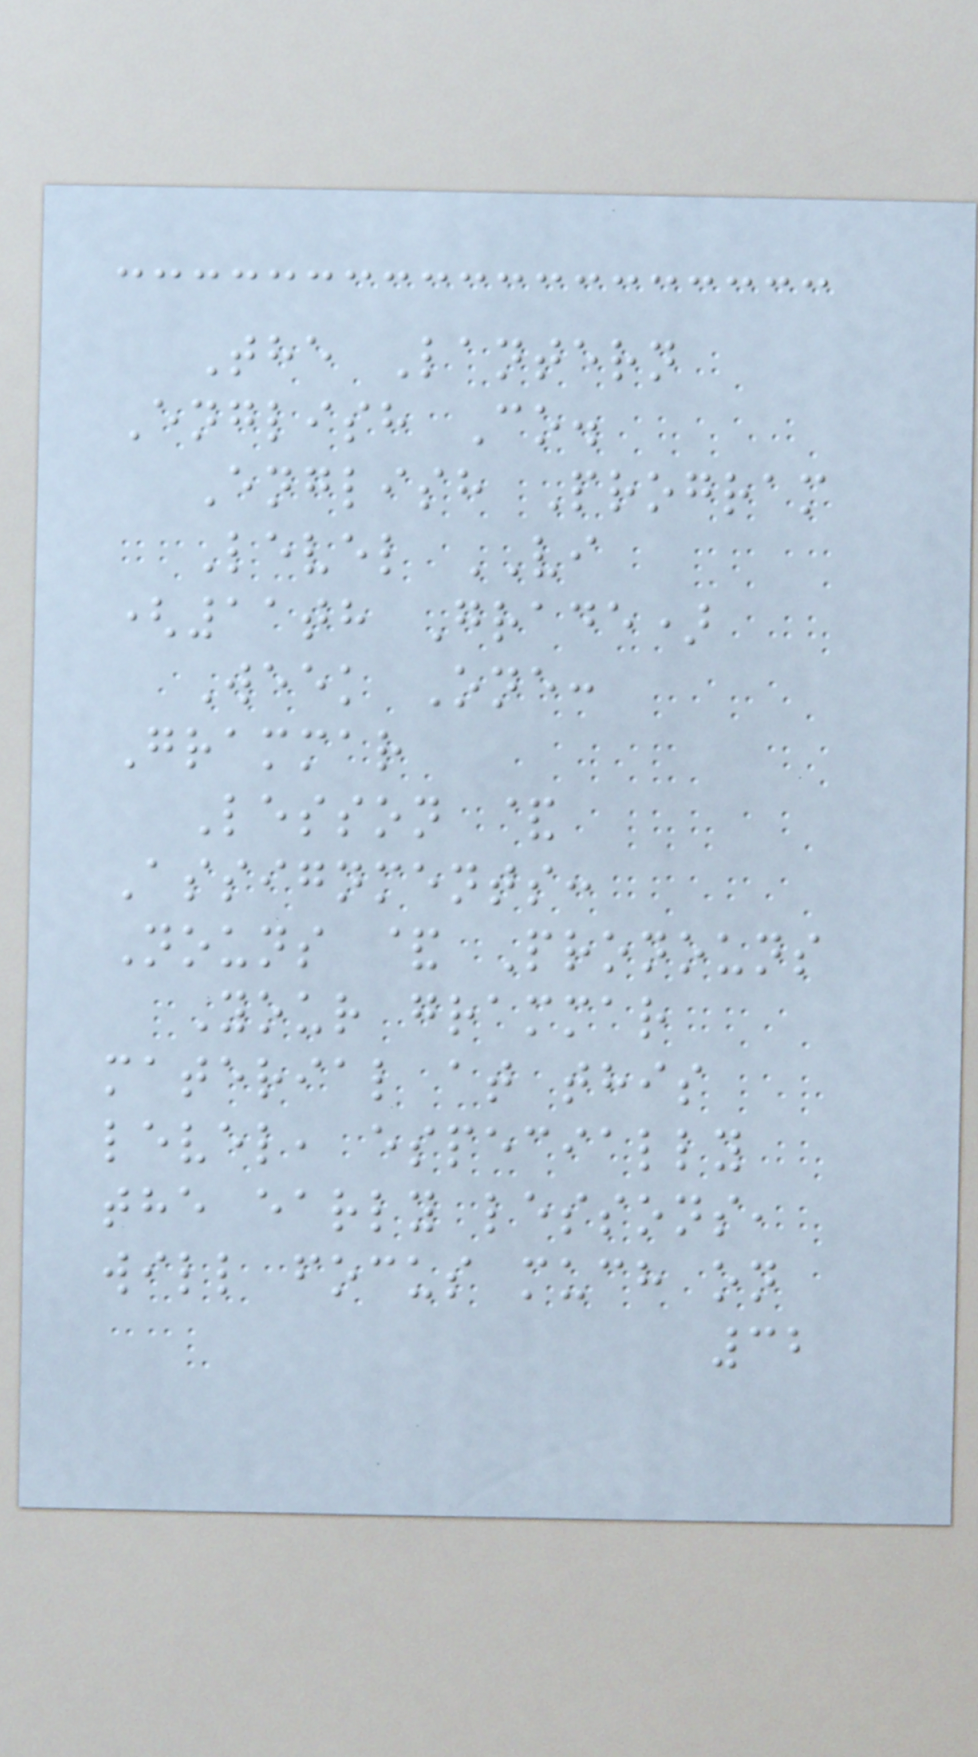The Lantern
English Co.
English Program
Level VI
(11th Grade)
Week One:
Grammar
Lesson &
Assignments:
Nouns & Pronouns
Your grammar
material at this
level, especially
the early lessons,
will focus much on
32
